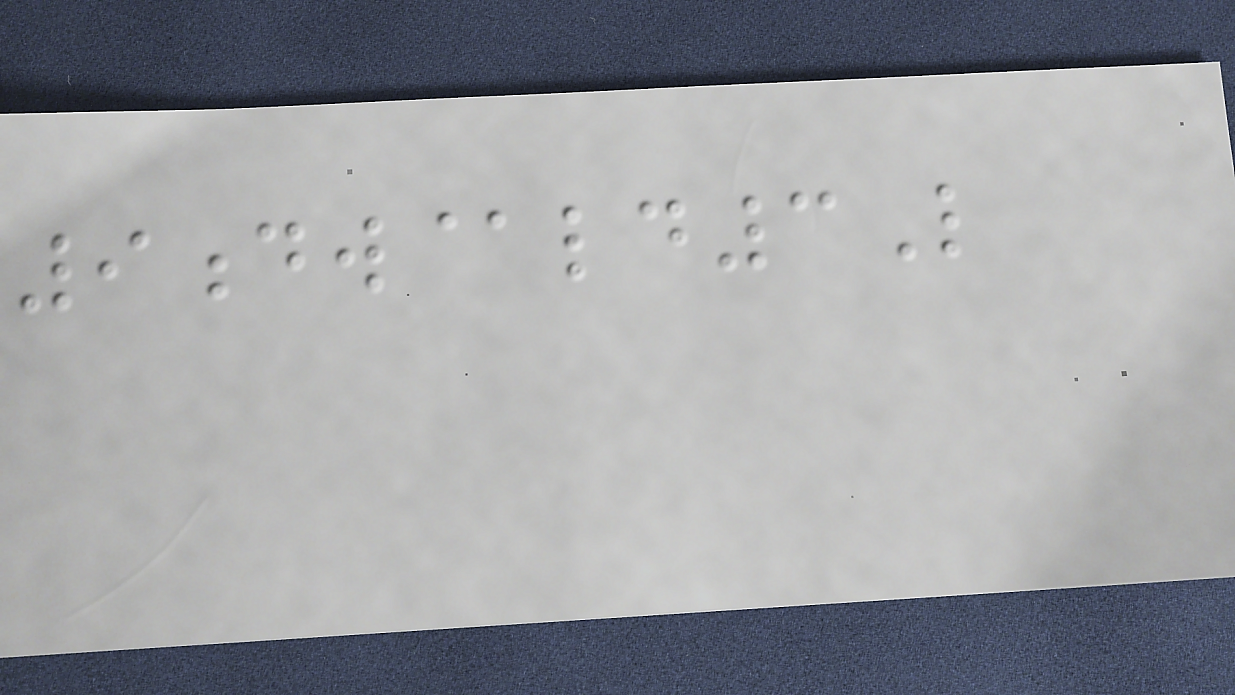9dw@ld3L
